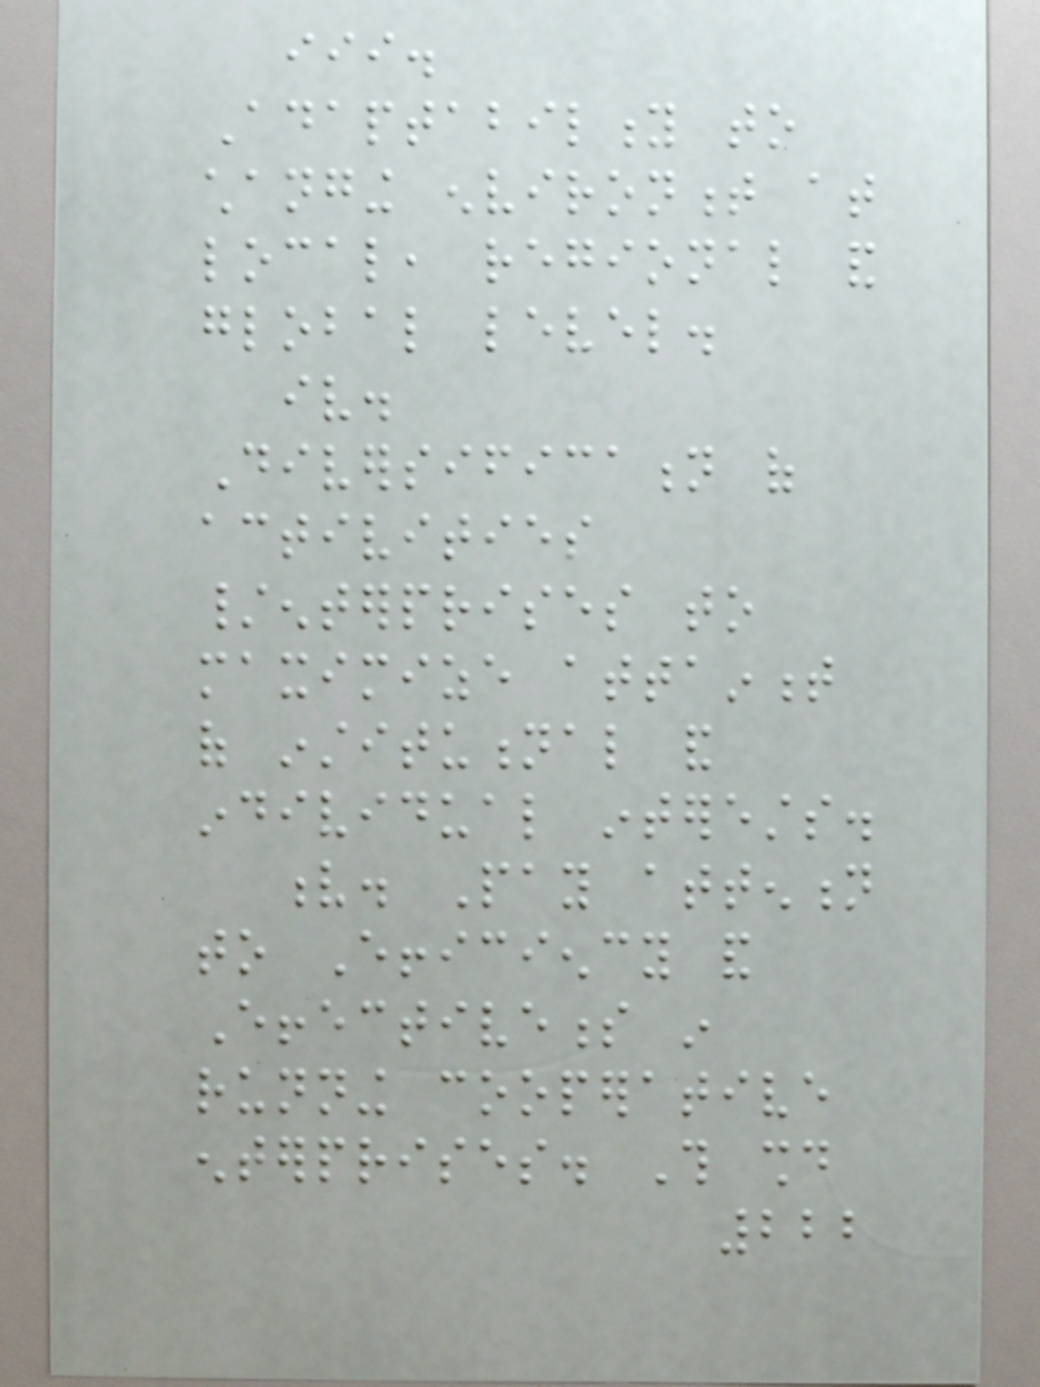iii.
Adaptability to
changing environment at
local, regional and
global level.
iv.
Diversification of
activities
/enterprises to
maximize attainment
of institutional and
individual interests.
v. Pay attention
to Efficiency and
Effectiveness in
running cooperative
enterprises. This should
222
